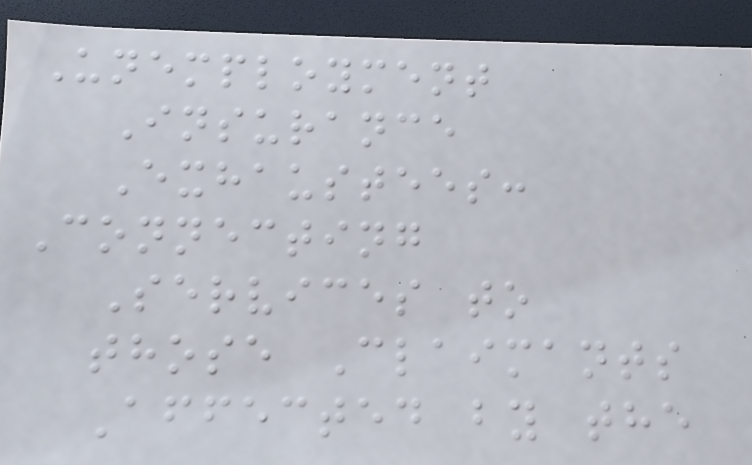Unemployment
Insurance
Exhaustees:
Connecting
Services to
those Claimants
Affected by the
